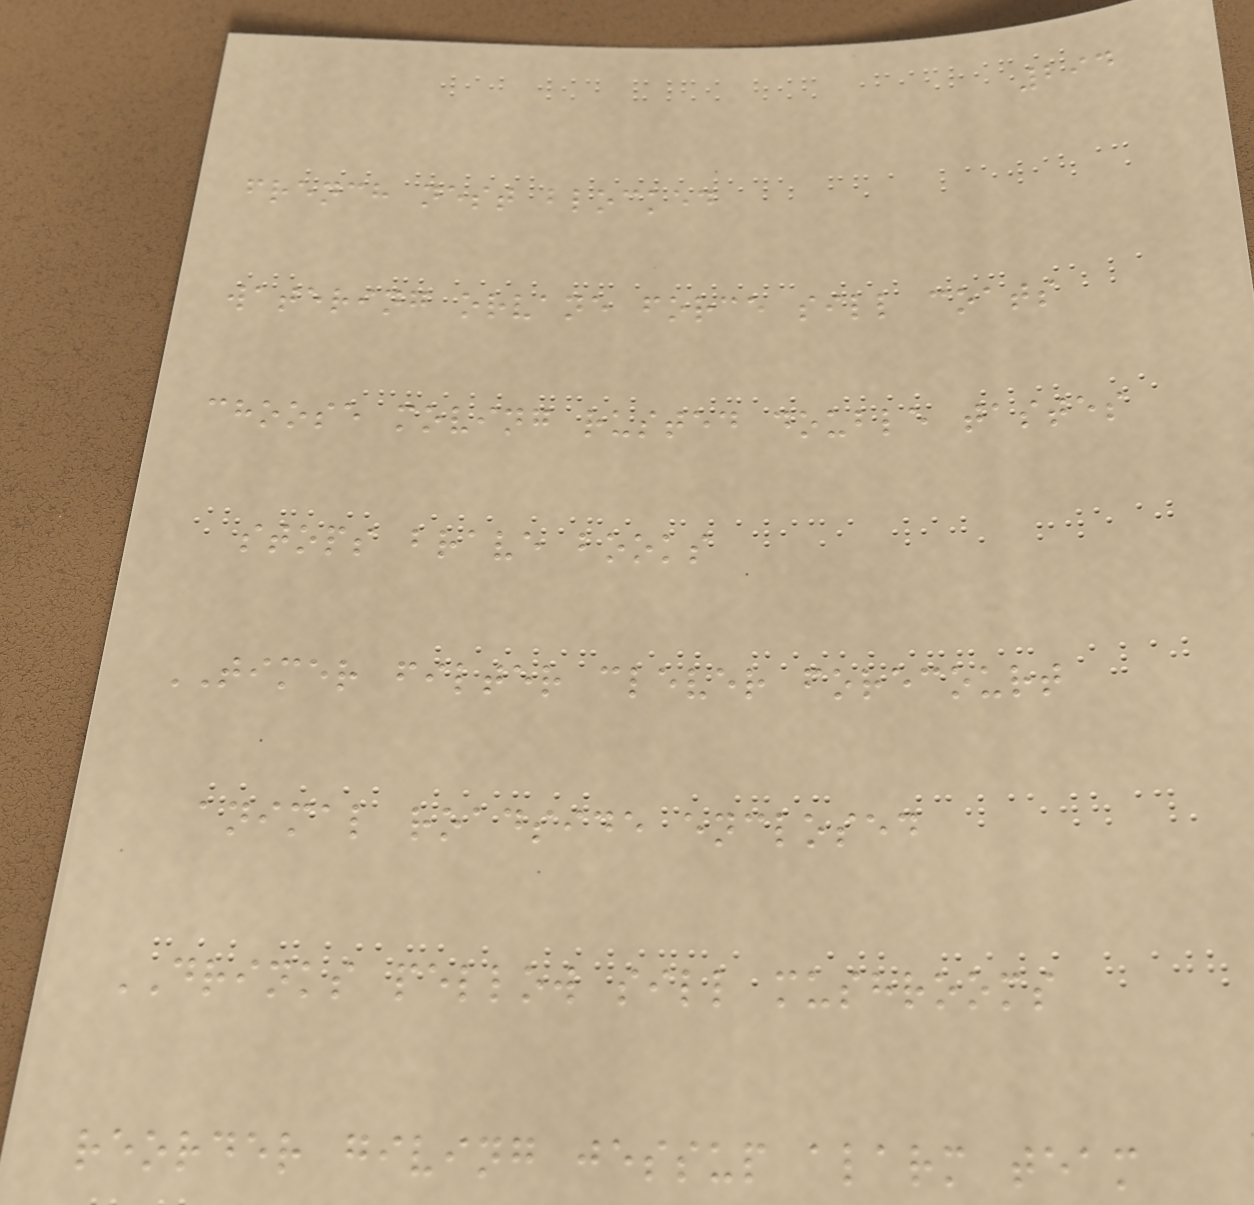294
french nest blocked
watering orvane force sill coats
choose moving rusted double tastes
stops brave books
TIMER filter clever forecourt
animal roadside enclosed
DRINKS pellow sill mushrooms
reorder giving jessup alarm team
